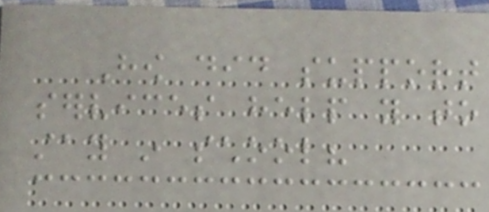How did support
services help you to
stay in school?
